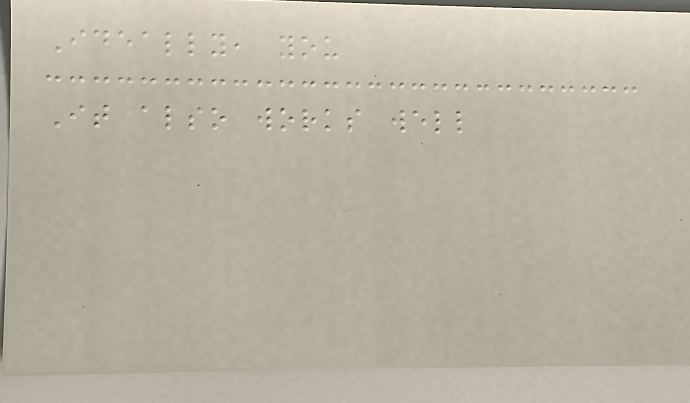Ideally, you
It also works well
